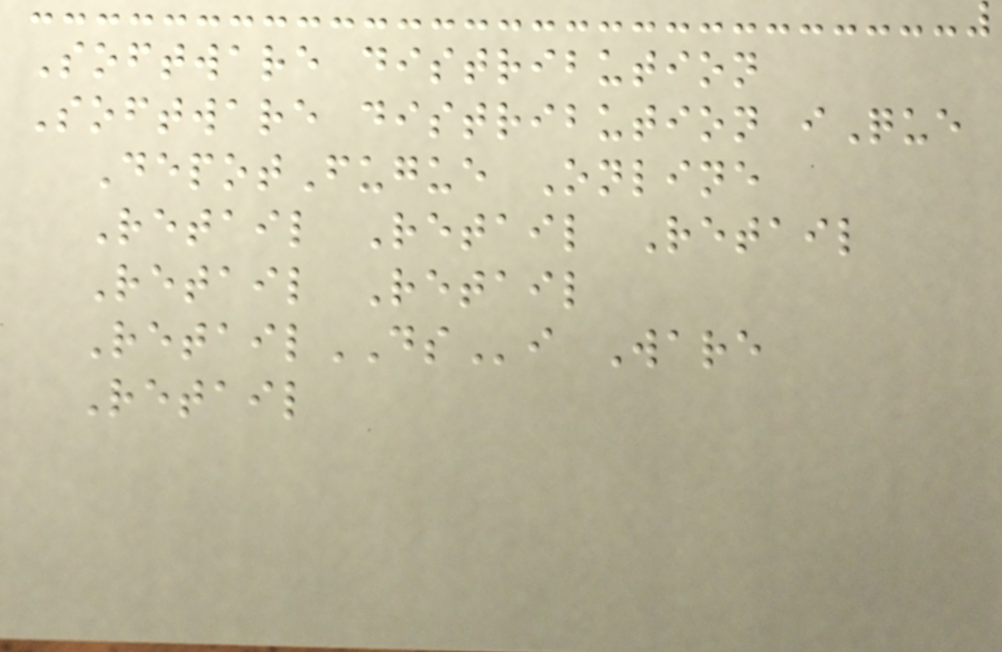Software distribution
Software distribution iQue
DepotFugue Online
Retail Retail Retail
Retail Retail
RetailDSi Ware
Retail
